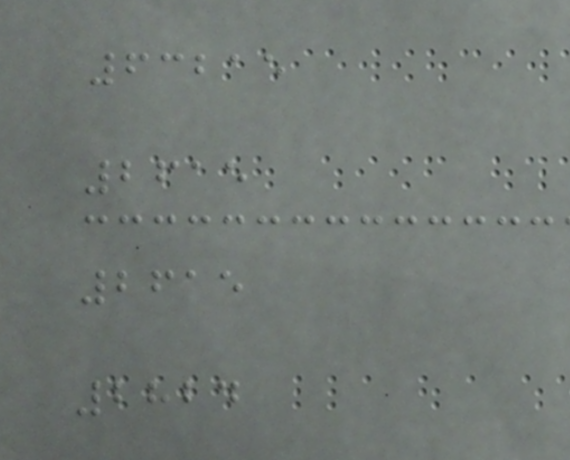63215
2615
2615
2824
